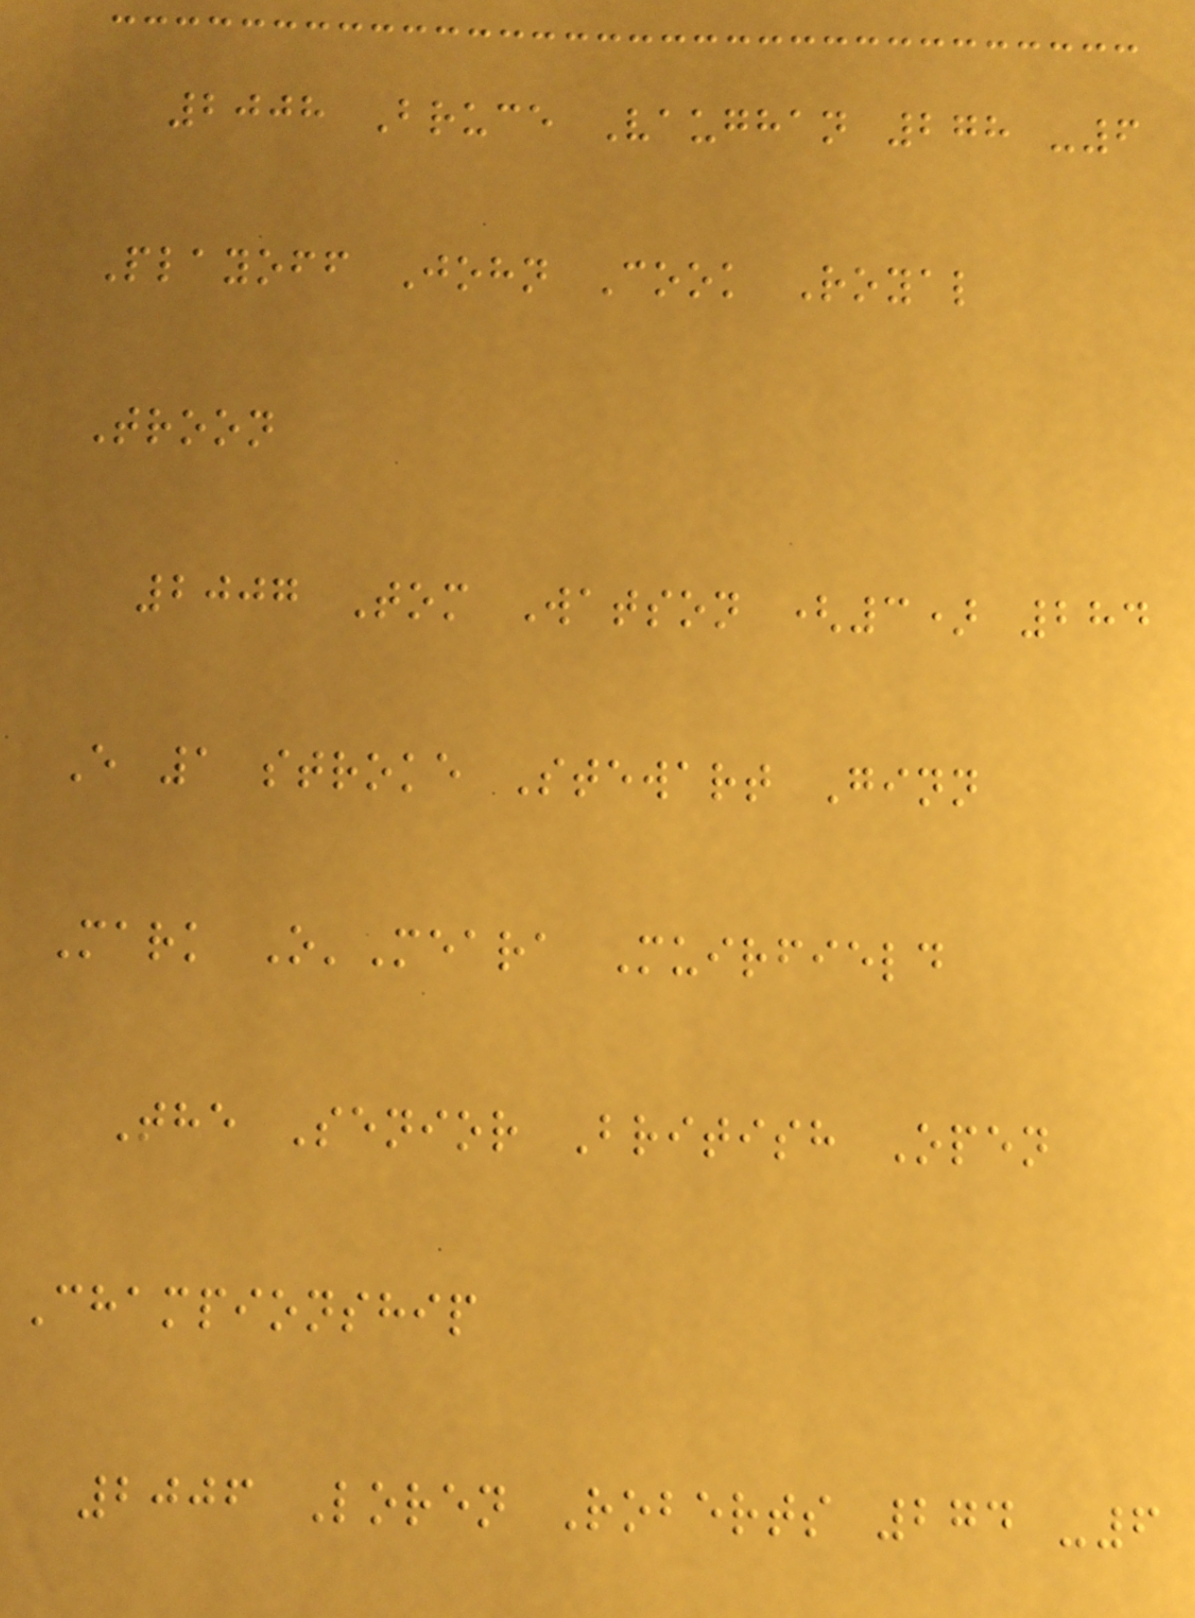2008 Bruce Vaughan 278 -6
Playoff John Cook Royal
Troon
2007 Tom Watson (3) 284
E 1 stroke Stewart Ginn
Mark O'Meara Muirfield
The Senior British Open
Championship
2006 Loren Roberts 274 -6
